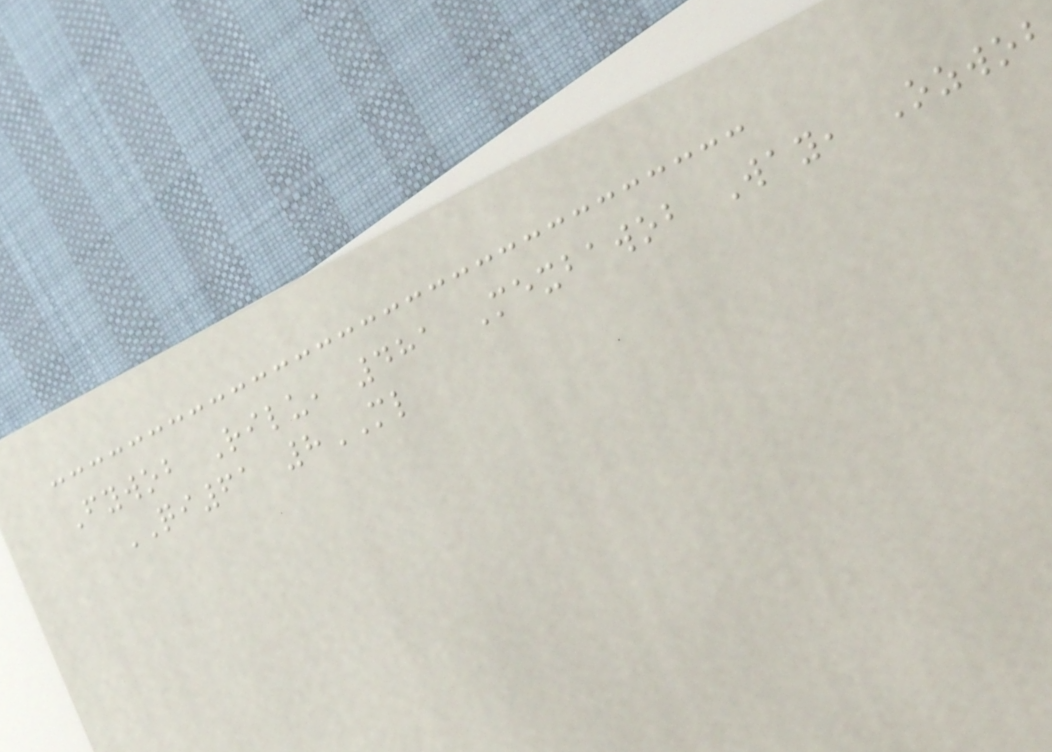Fywob Rilu, 481 Mexbawob Way, Ozwob
QI61 8ML
